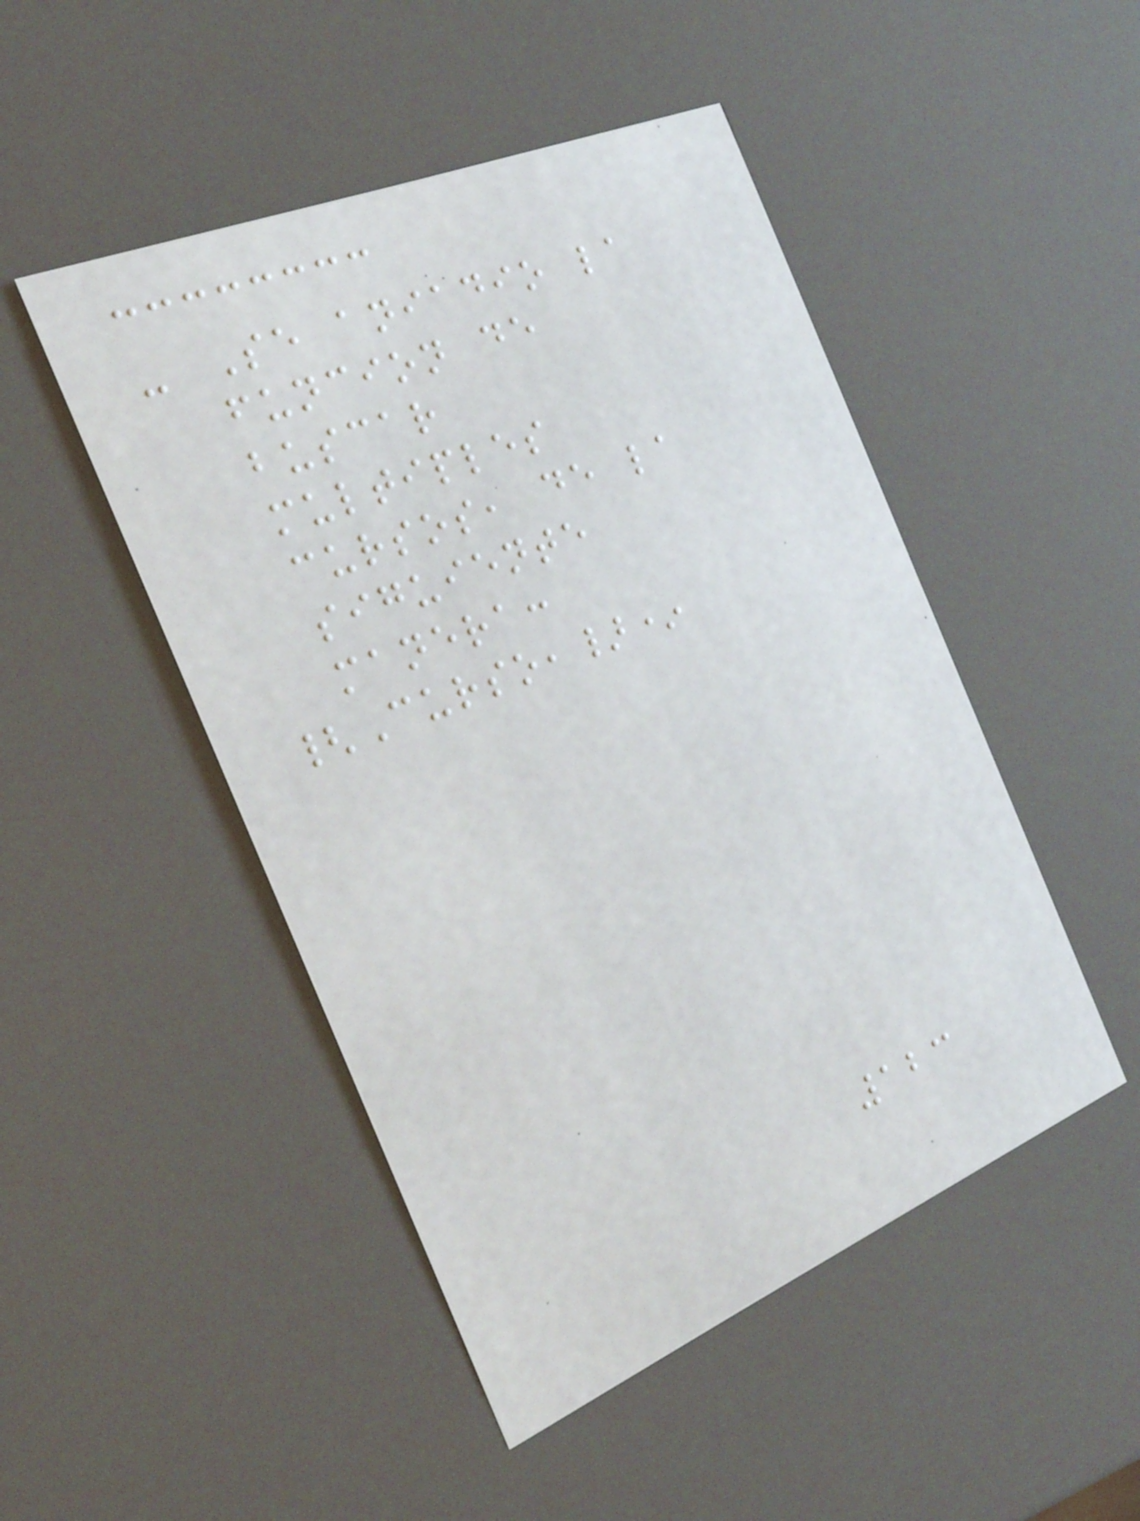- Se aniadio la
funcion de
buscar
multiples
cursos, de la
siguiente
manera:
{Curso,}*
123
